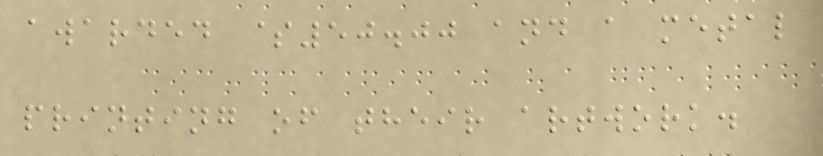awarded $50.00 and a metal
printing of their artwork.
